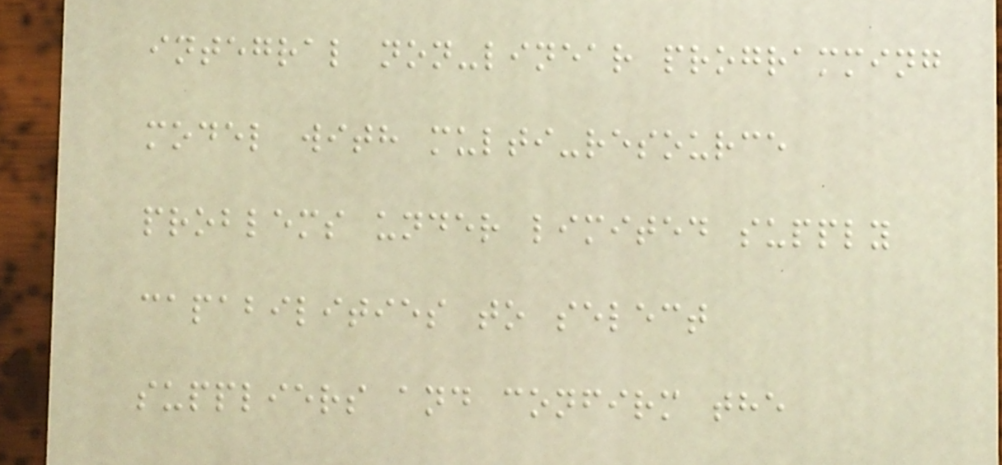integral non-linear programming
model with multi-resource
problems under limited supply
capabilities to select
suppliers and confirm the
